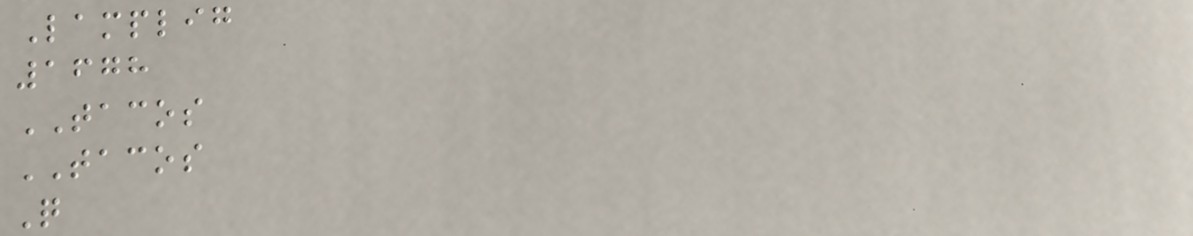Lamplig
1678
TACOS
TACOS
Q
